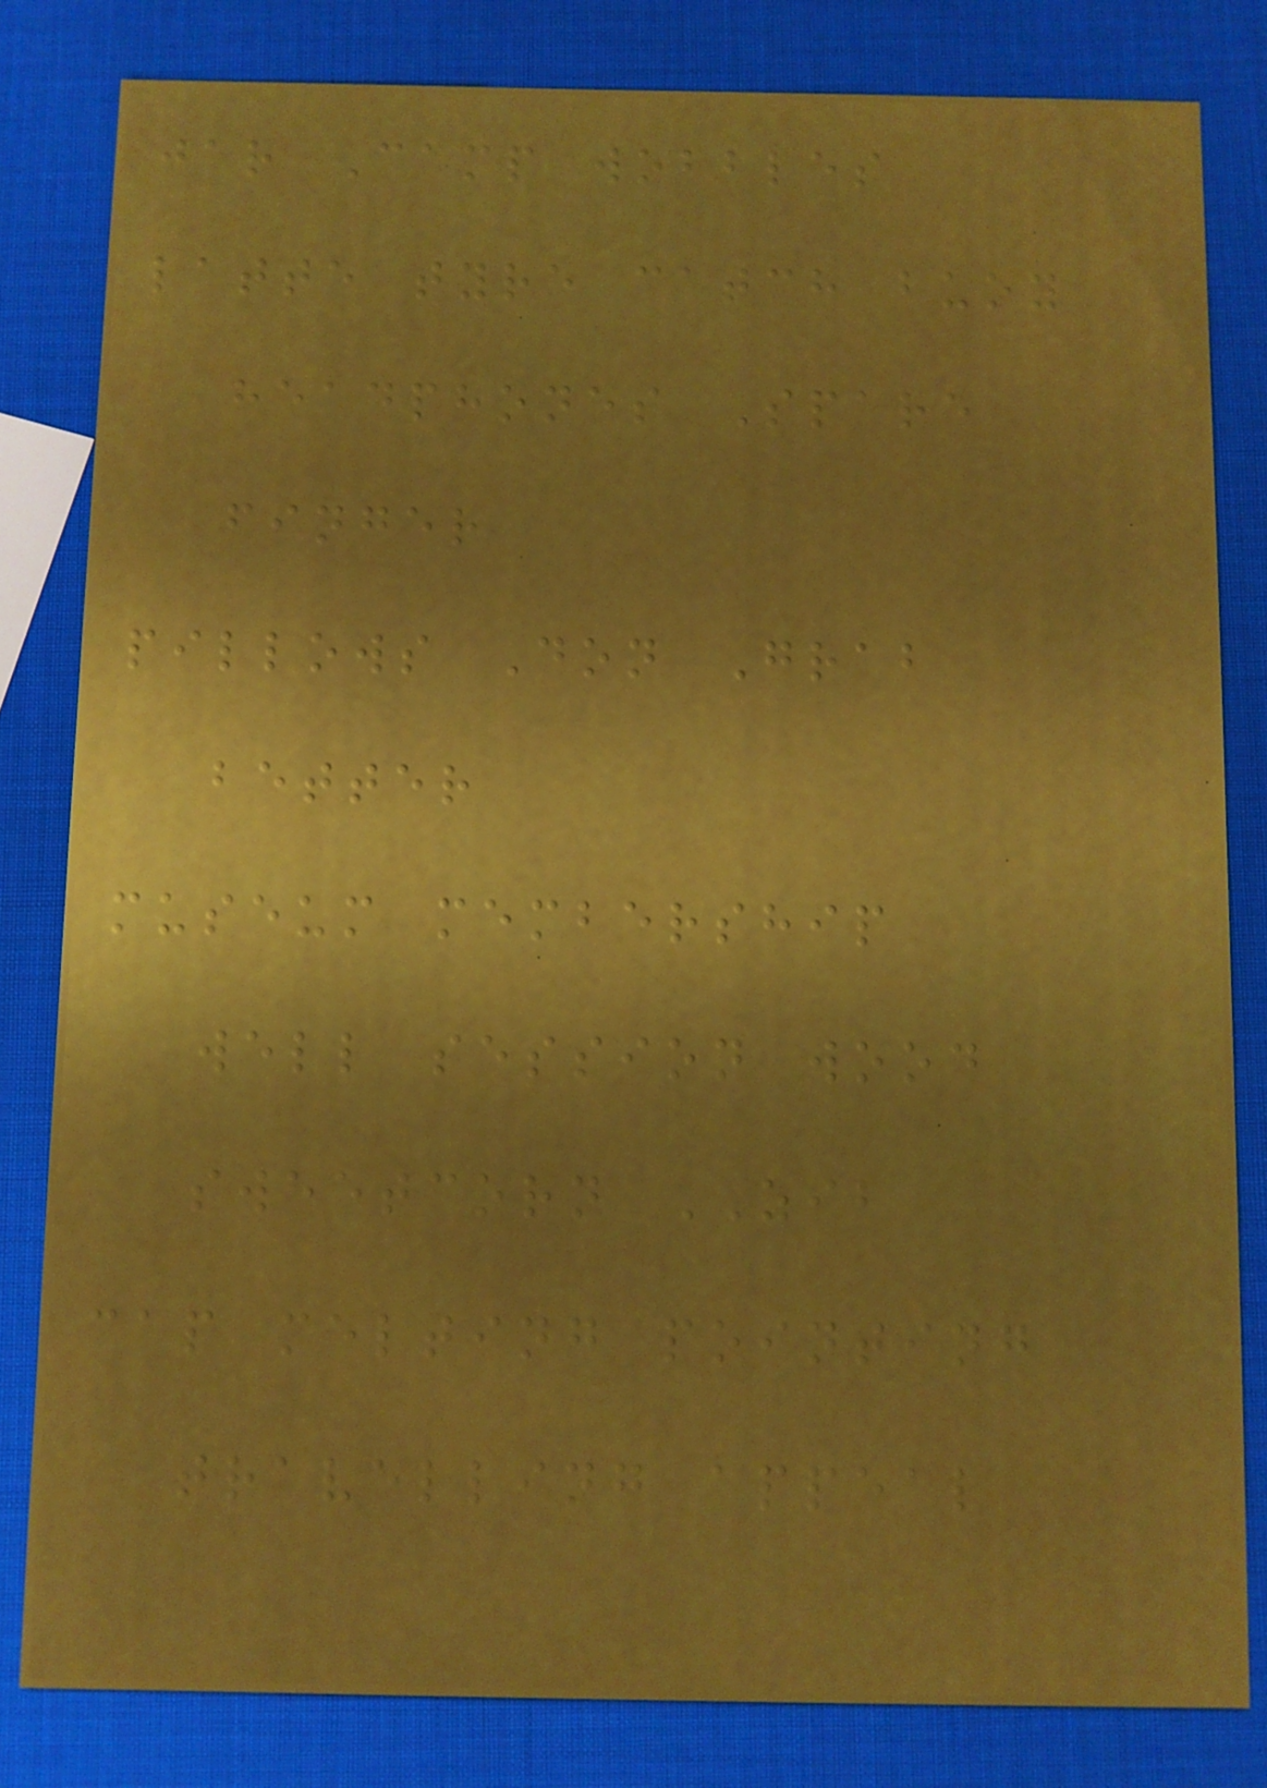jar Camp wobbles
latte tyre catch buoy
headphones Spare
finger
pillows Don Grab
better
museum membership
well session wood
sweetcorn ZIB
cap melting pointing
travelling appeal
